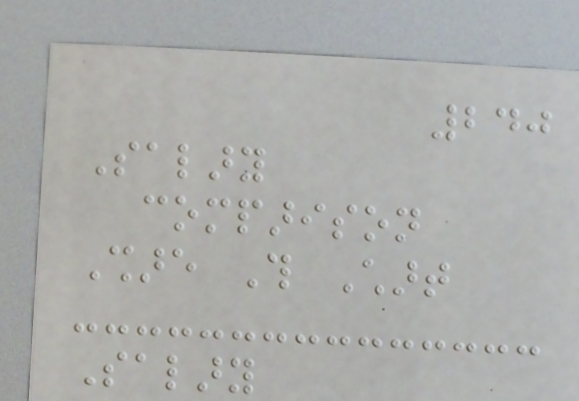240
Salary
comparison
Share This Chart
Salary
